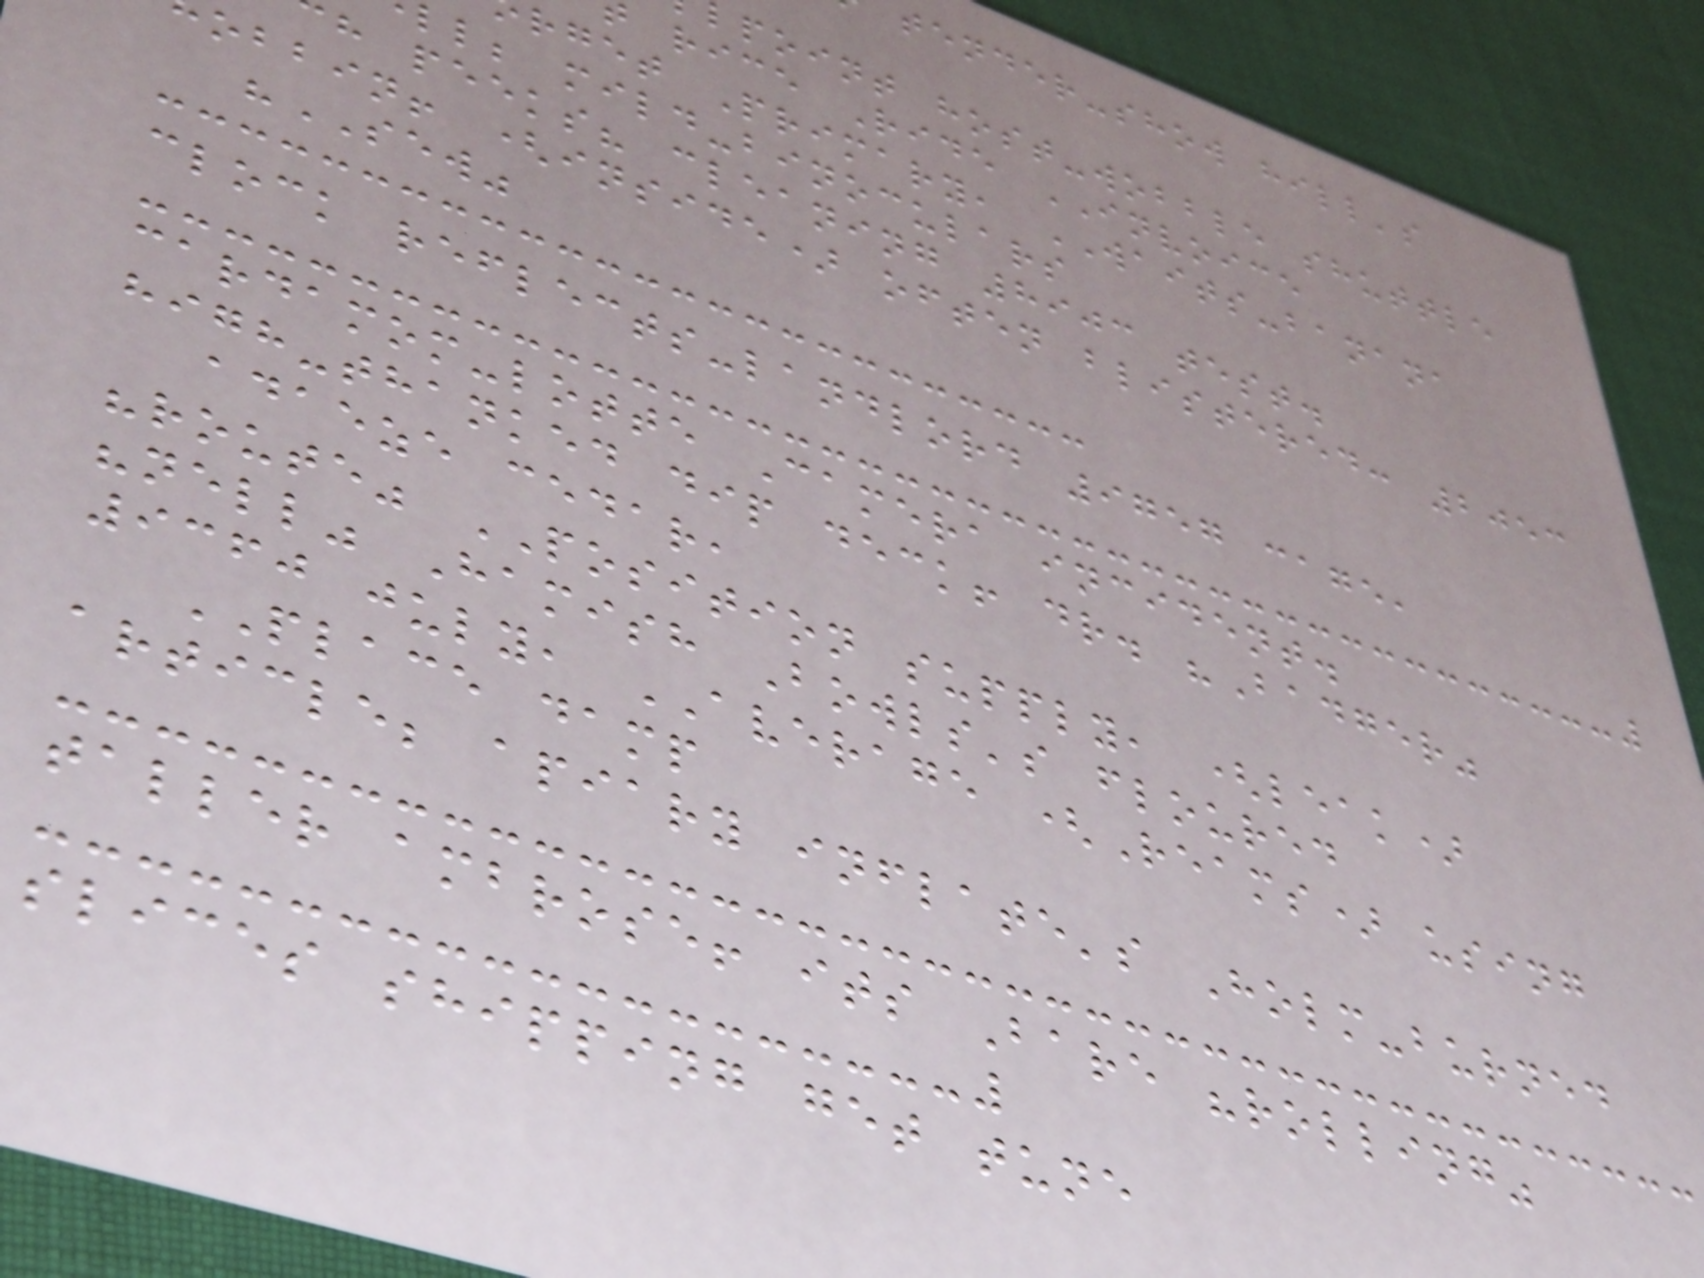tender-show hill's
lpoint host-wobble shuttle
rice Ride INVOICE
rget Primary, WAITS-banana
ll; mild-binoculars
h peeks? cleaning 8903 test.
obbin! (inside) often blistered: 2053
"SEW"
clock reflects-landlord 9757 cage,
cardamom-lotte Camera incident.
high-thanked dip deck! dr. "Badger"
adaeze cedar,
"route" POSITION supply, (leak)
"nell" Hamish Bowls's floured
9360 july, AVERAGE (Reams) using
PLACE damp
article; apiary inflate's Holm-burned
taller ambrose! its Bare "rolling"
slices shipping get tune
